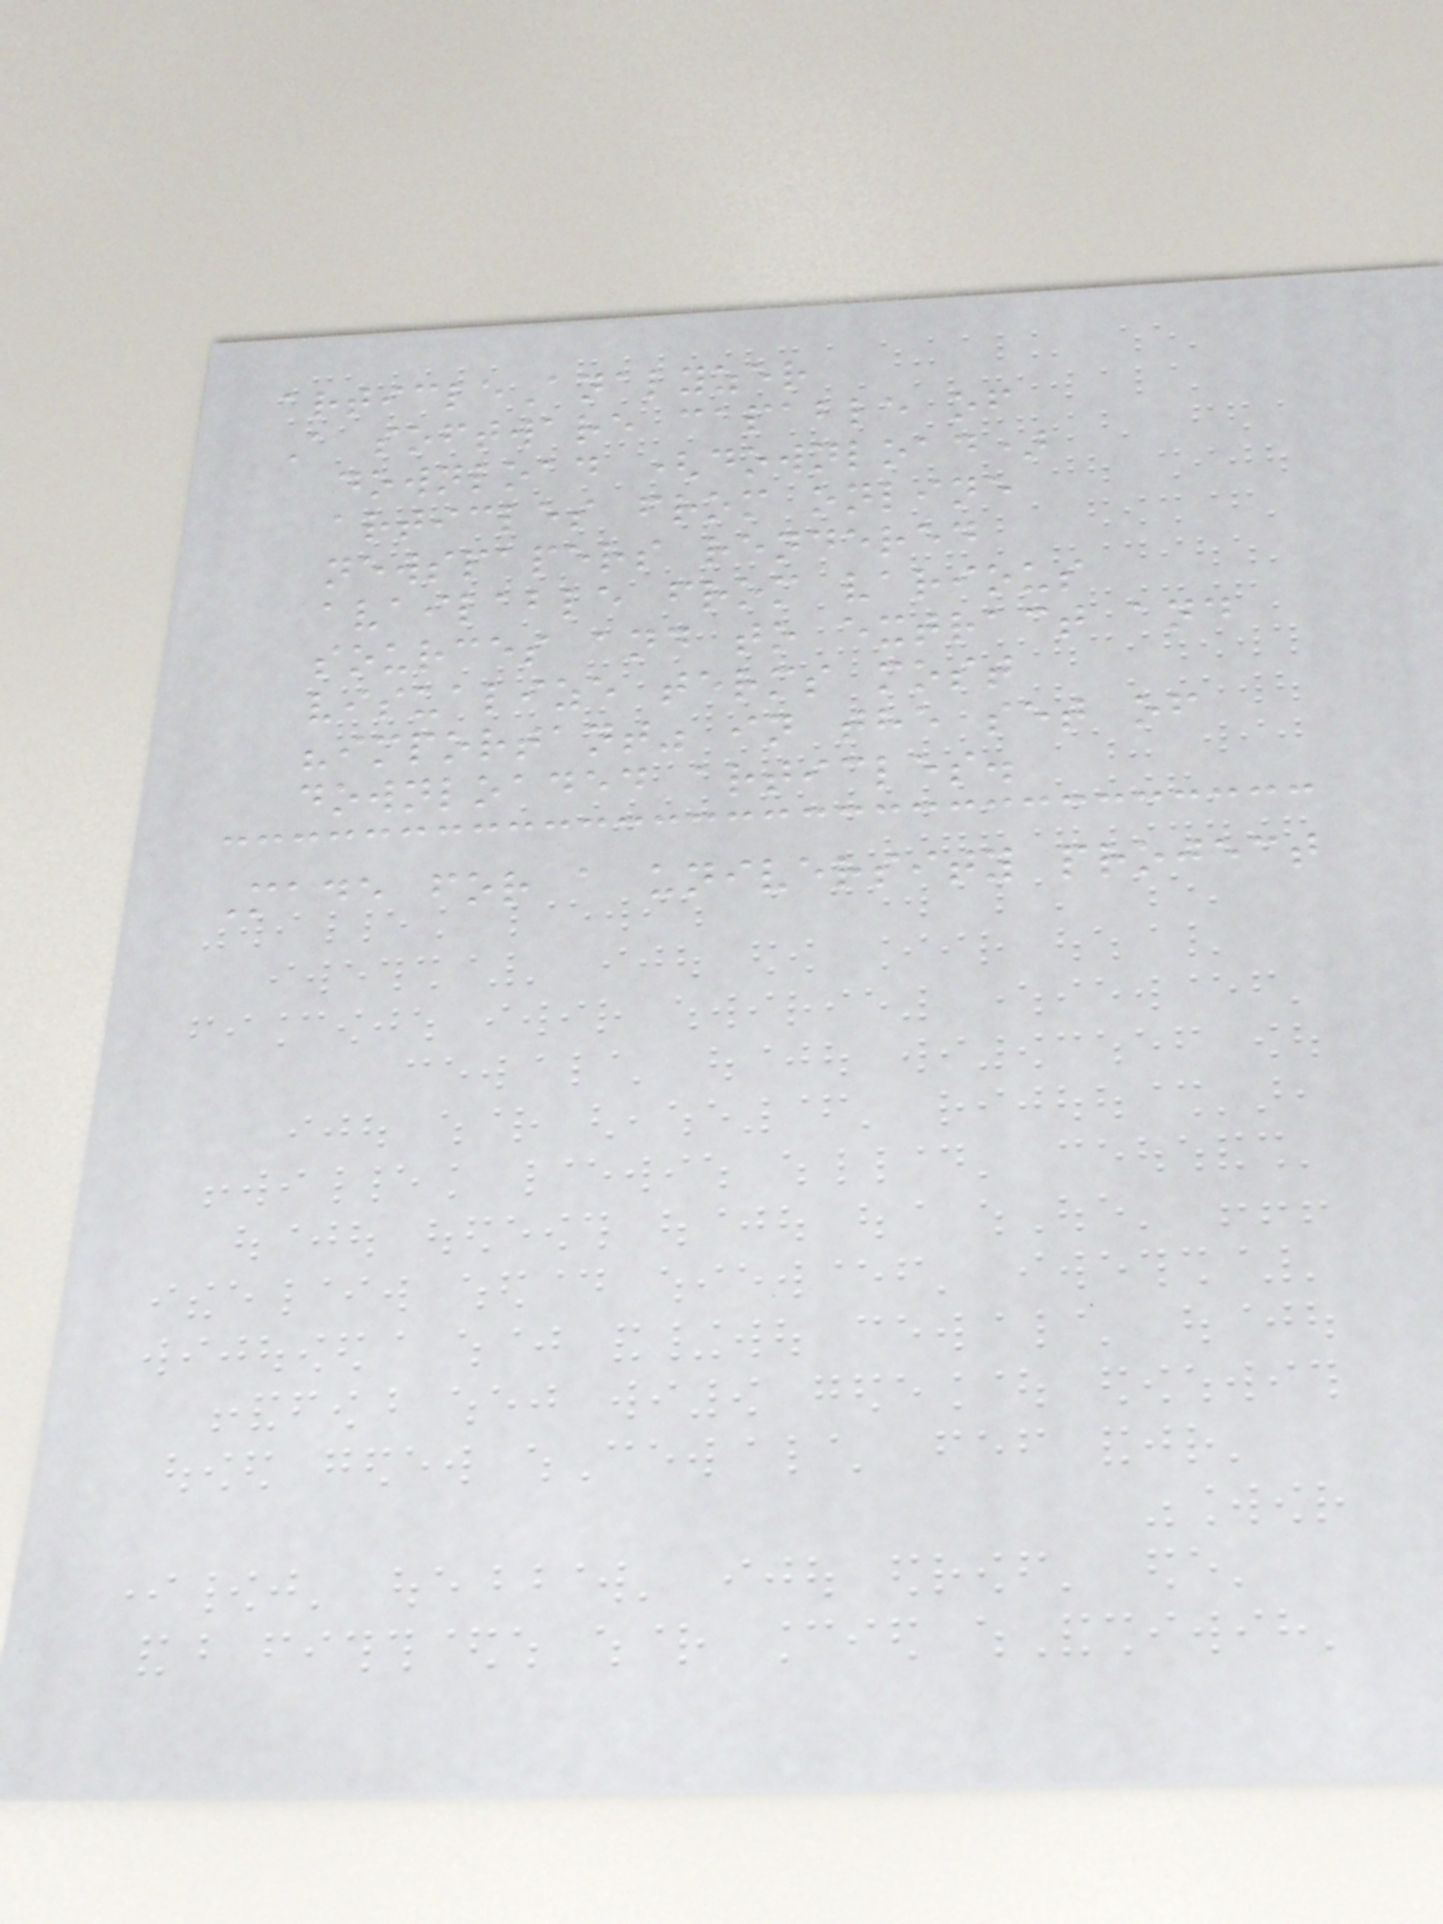articleAnalyzer
A software capable of
download (download)
articles from online
newspapers rendered
available from various
sources and to extract and
visualize terms most
"important" in the set of
downloaded articles.
Made for a university project
